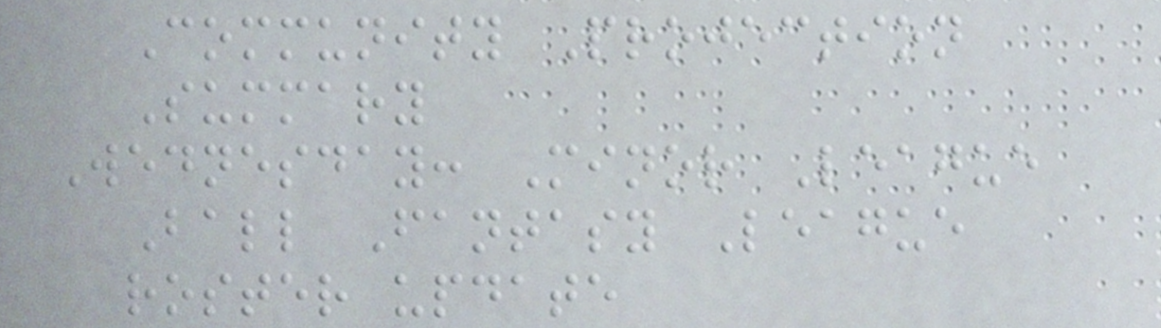Community Projection
Summary
Wednesday: Minor League
Ball Fantasy League
roster update
